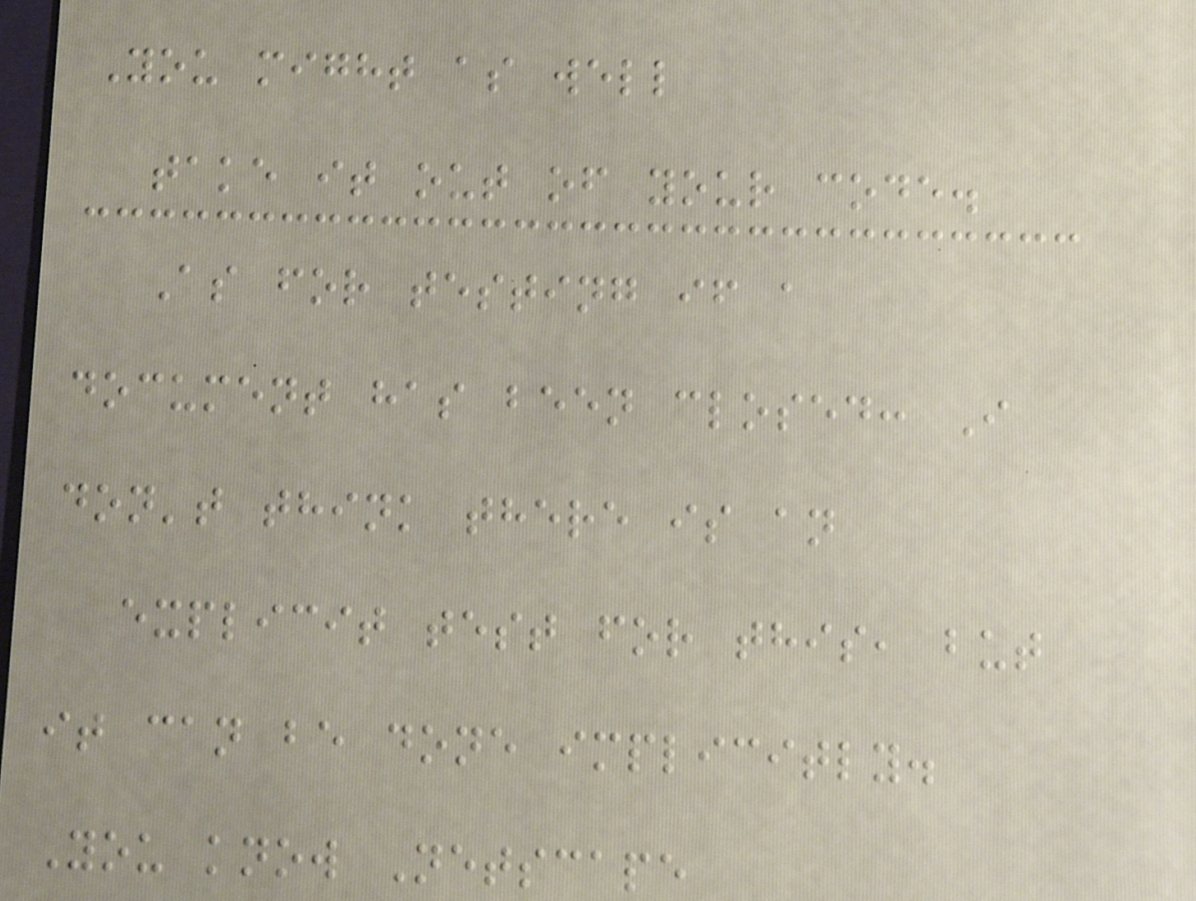You might as well
take it out of your code.
As for testing if a
document has been closed: I
don't think there is an
explicit test for this, but
it can be done implicitly.
You know Netscape
